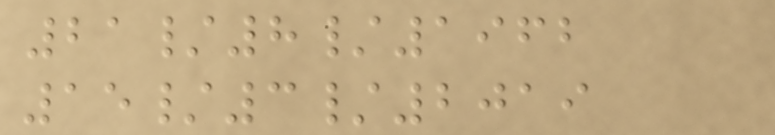21/8/1962
15/3/2019
